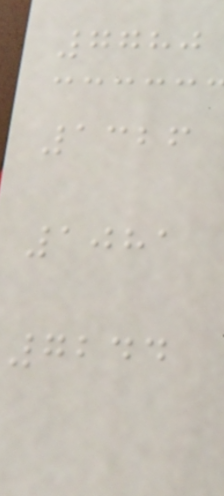7780
1326
1081
7244
